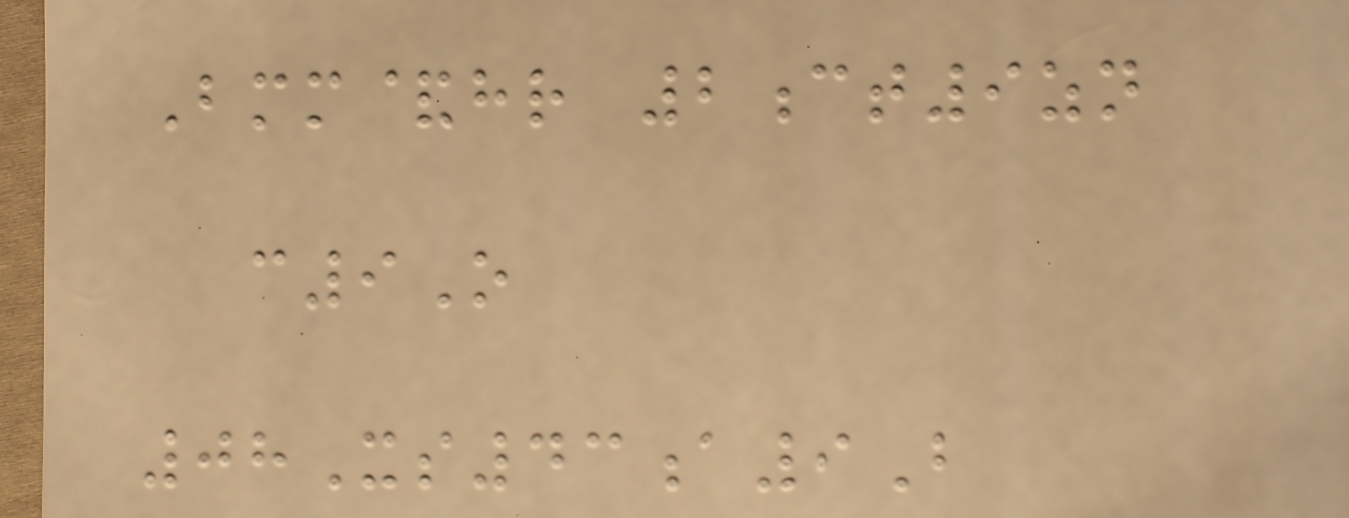Bmm&hr 2ct9zn
c9O
08Xs43a9B
